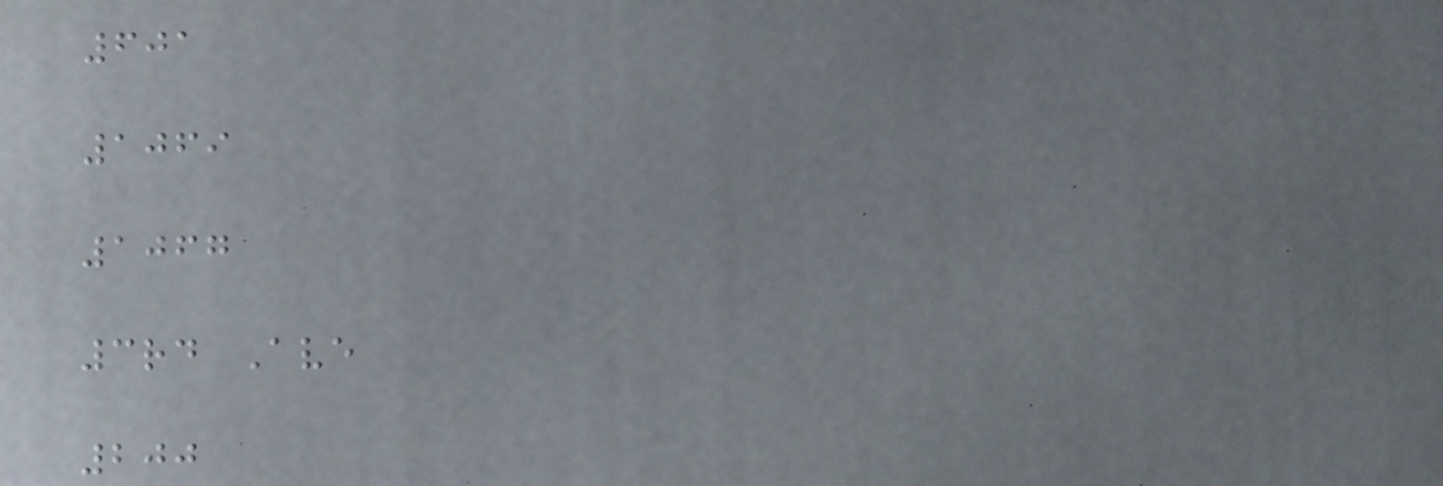601
1069
1067
3rd Ave
200
